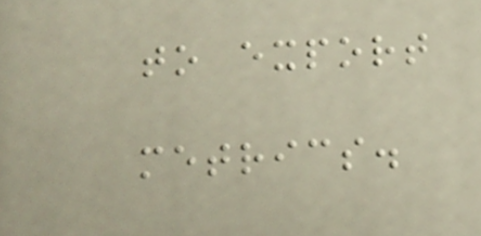to export
metrics.
